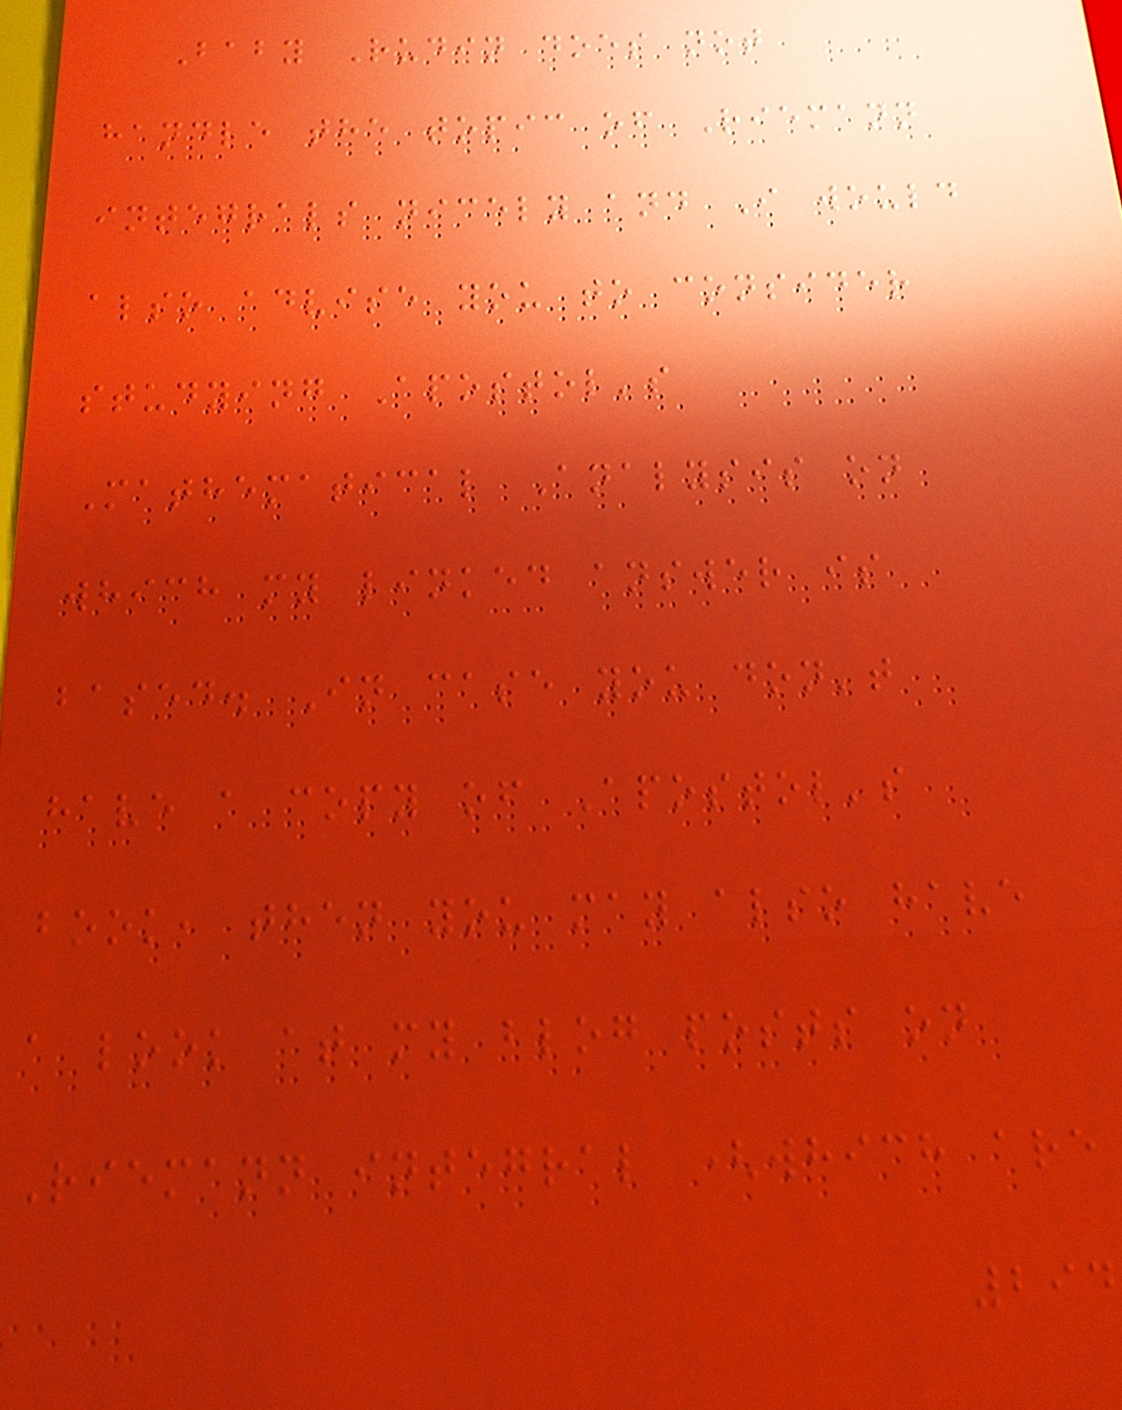Baby Rudin does not
handle the topic of Riemann
integrals nicely and I would
also advise you to consider
studying Apostol's
Mathematical Analysis on
which my linked answer is
based. In case you don't
have a copy of Apostol's
book, then you may also have
a look at my blog posts on
Riemann integral (which are
294
